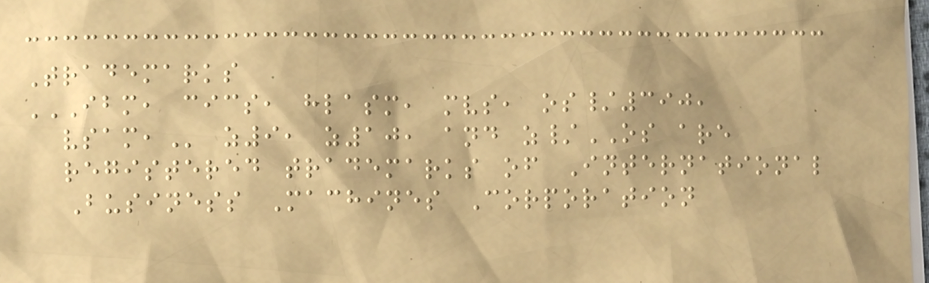Trademarks
IBM, CICS, HLASM, MVS, OS/390,
VSAM, z9, z10, and z/OS are
registered trademarks of International
Business Machines Corporation
